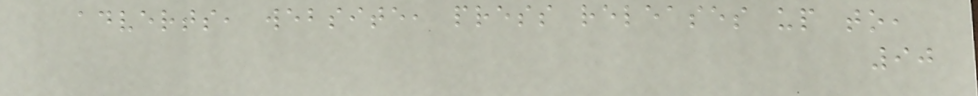adverts, website, press releases up to,
90
